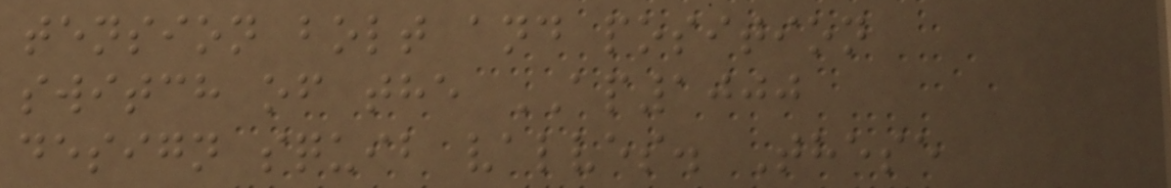tension bolt and position
switch of the AP1000
design squib valves. These
